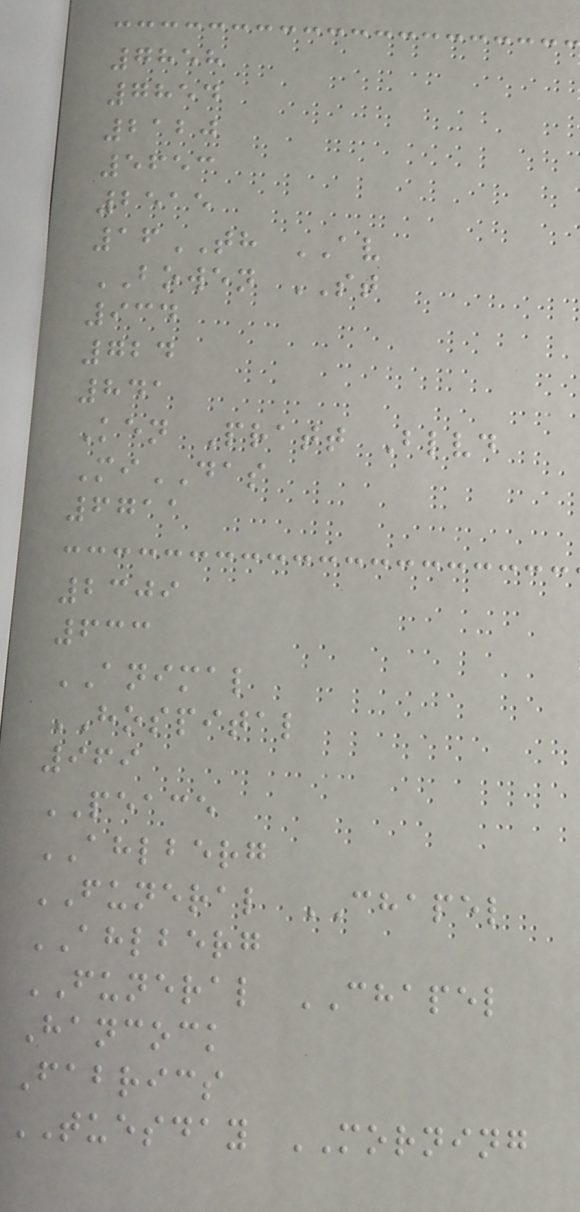7858
7854
2120
5653
2515
16TH AV
BOWEN ST
934
724
841
Ken Pratt Blvd
MiDAS
6711
2309
633
ANIMAL
HOSPITAL
969
PEACE
AHLBERG
FUNERAL CHAPEL
AHLBERG
FUNERAL CHAPEL
Hancock
Fabrics
TUESDAY MORNING
